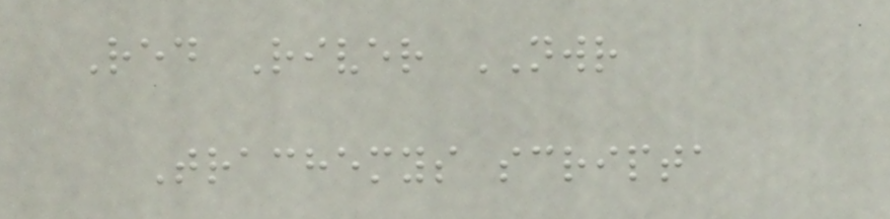Red River NWR
Trachemys scripta
